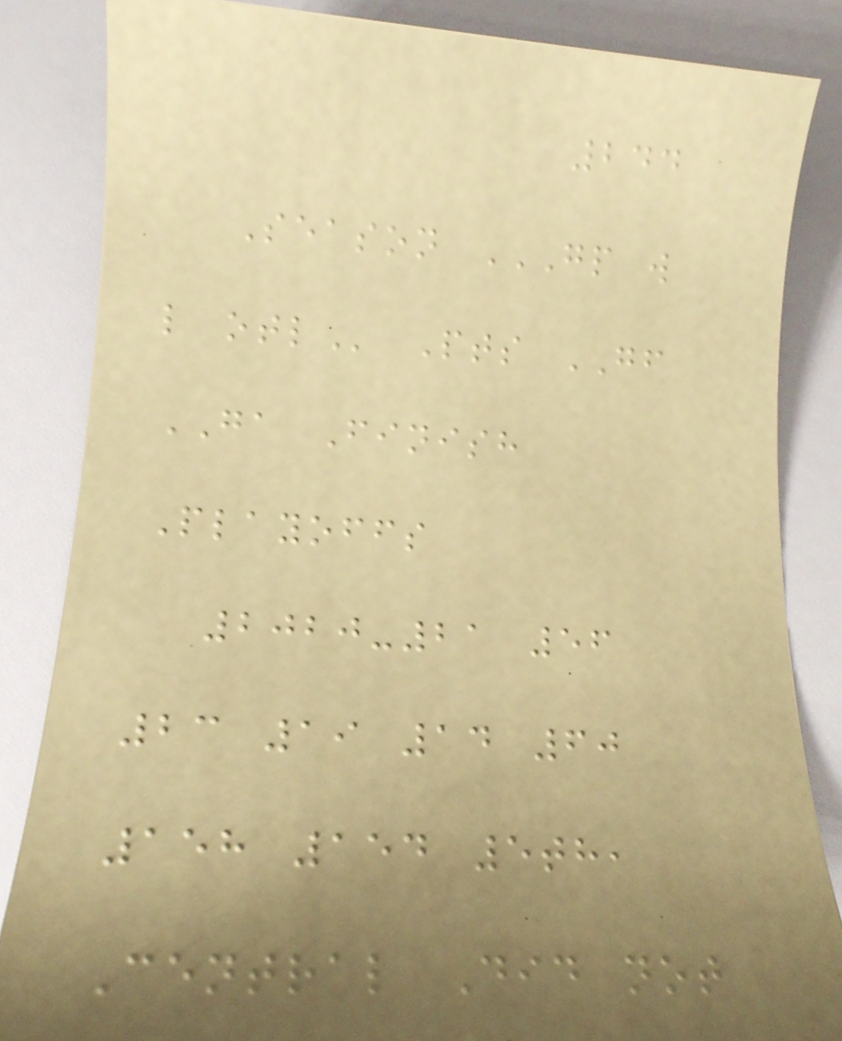244
Season GP W
L OTL Pts GF
GA Finish
Playoffs
2020-21 56
23 19 14 60
158 154 5th,
Central Did not
